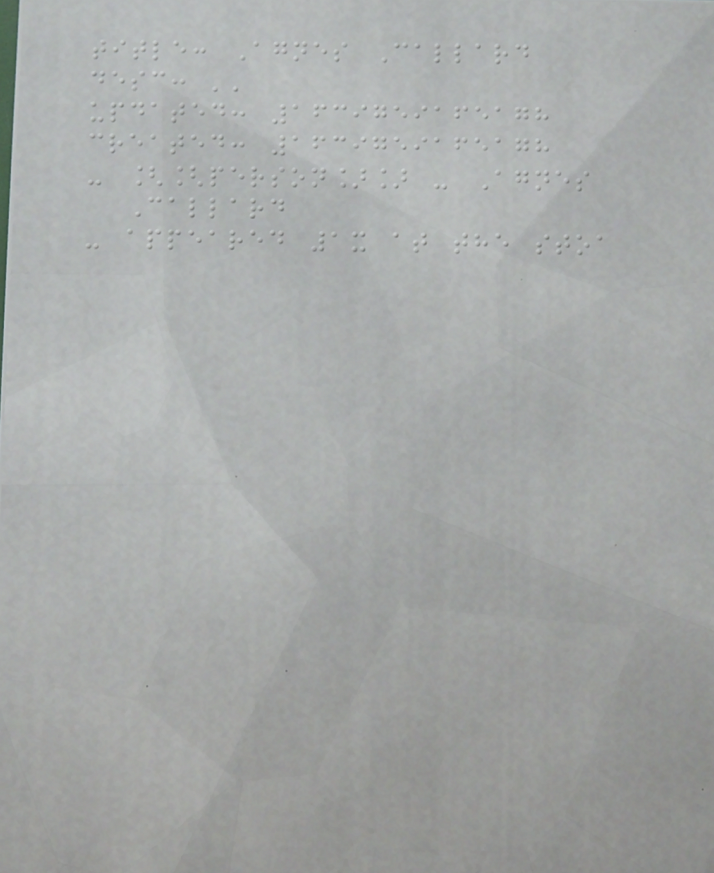title: Agnes Callard
desc: ''
updated: 1639759165178
created: 1639759165178
- [[person]] - Agnes
Callard
- appeared 1x at the stoa
